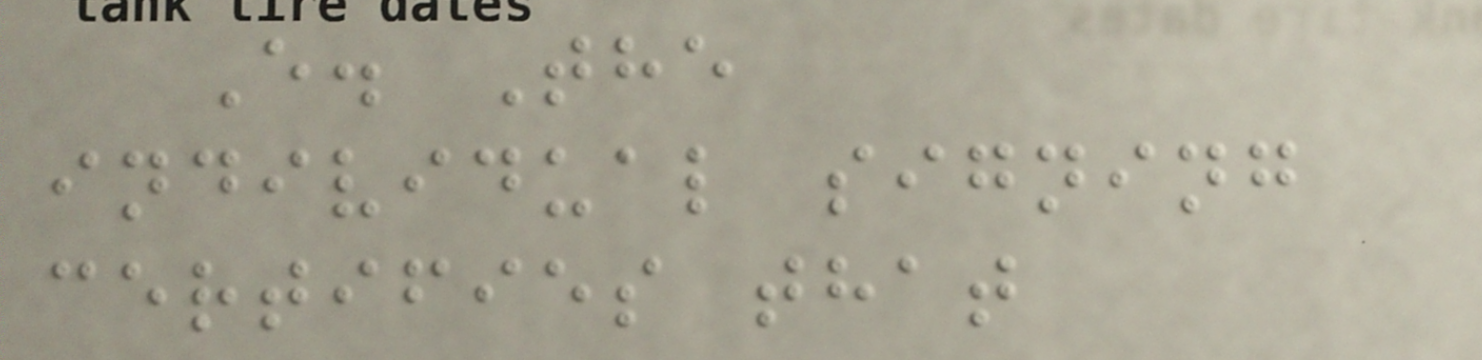E. The
individual signing
certifies that
